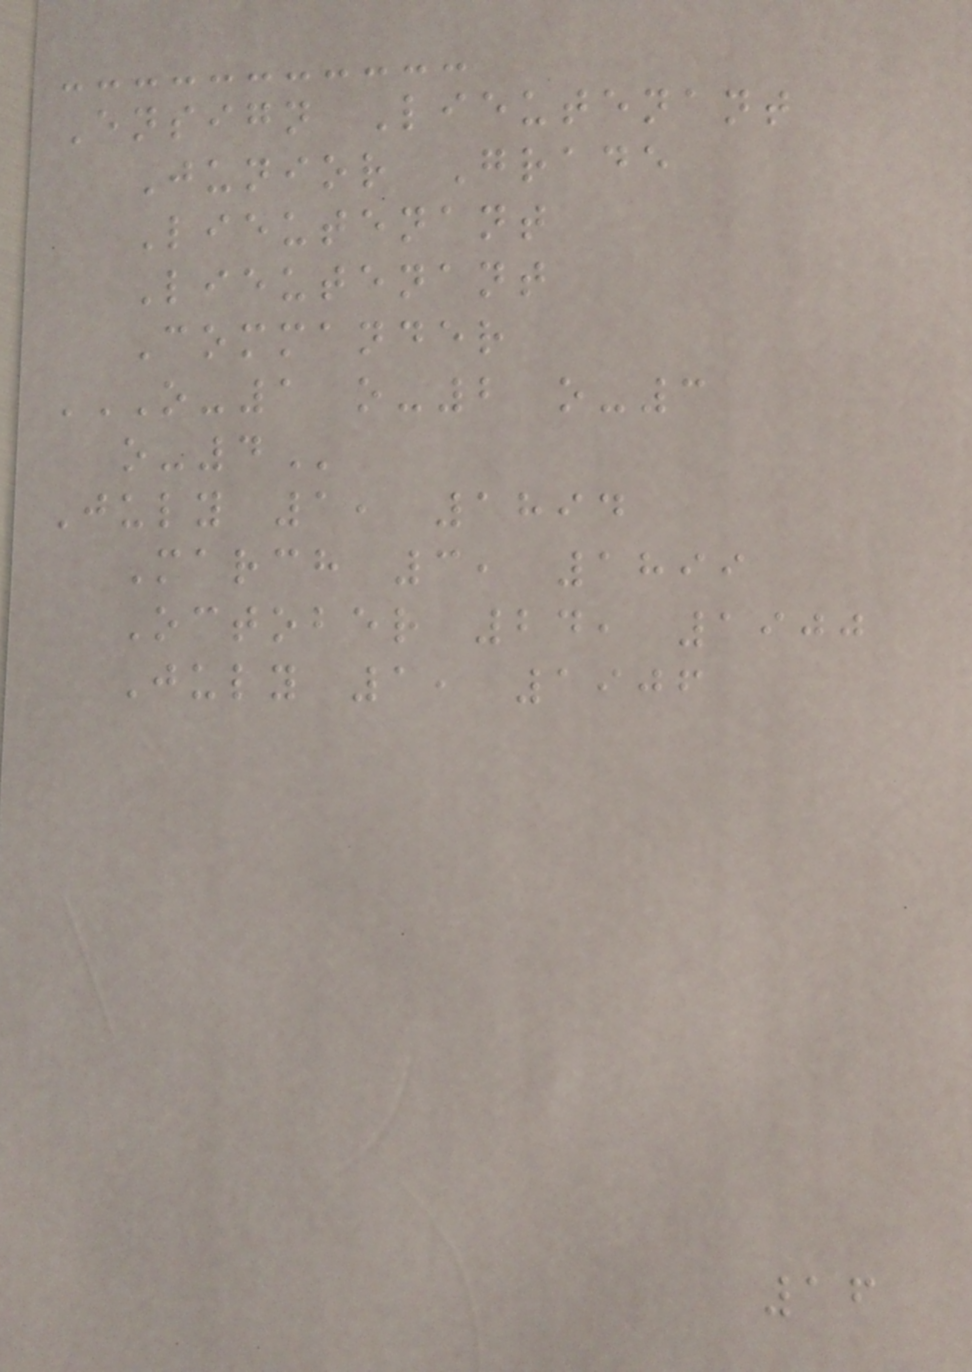Ensign Lieutenant
Junior Grade
Lieutenant
Lieutenant
Commander
O-1 O-2 O-3
O-4
July 1, 1894
March 3, 1899
October 24, 1900
July 1, 1906
16
